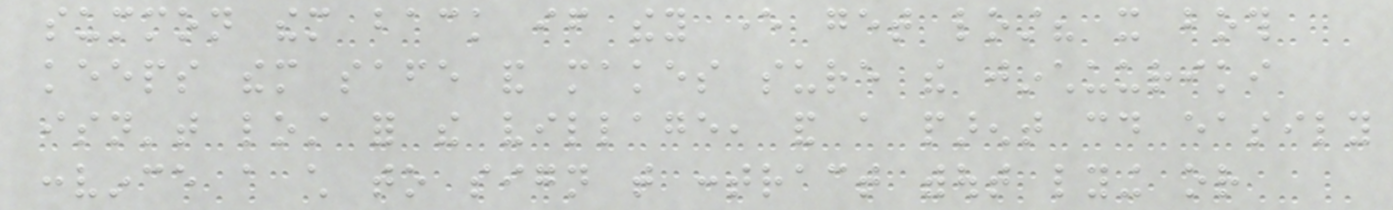summon them back if they ever get lost? it both
keeps them safe and makes sure the jinchuuriki
isn't lost for the village, and a parent could easily
convince a child to sign that contract without lying or
